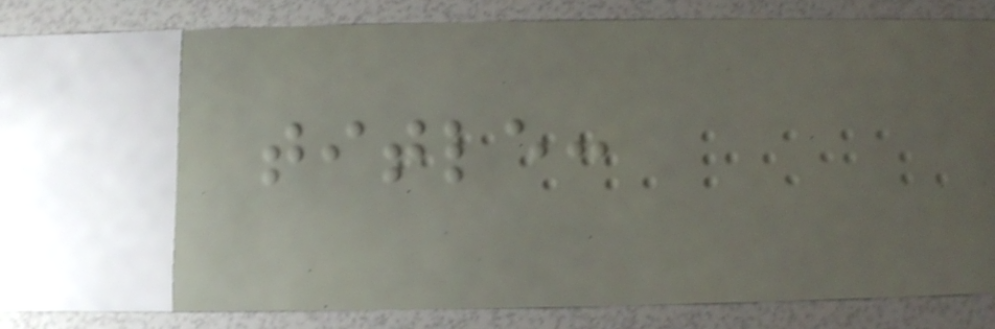title:
